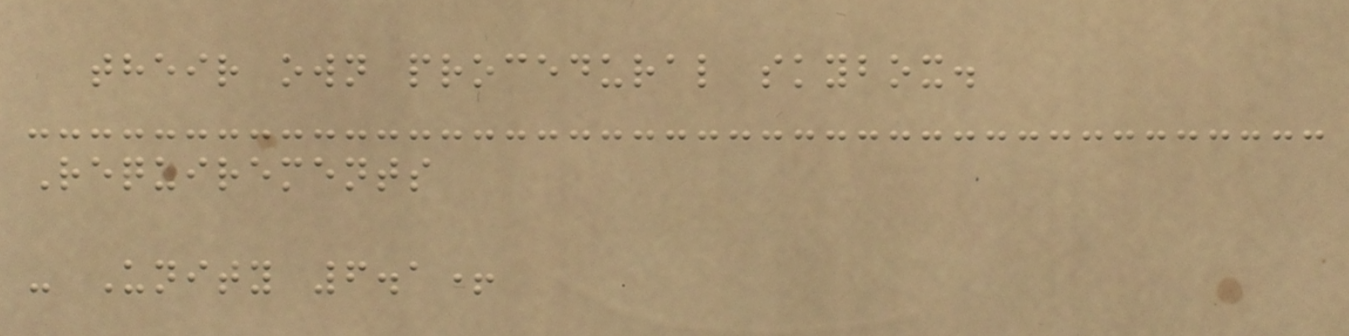their own procedural skybox.
Requirements
- Unity 6.1+
